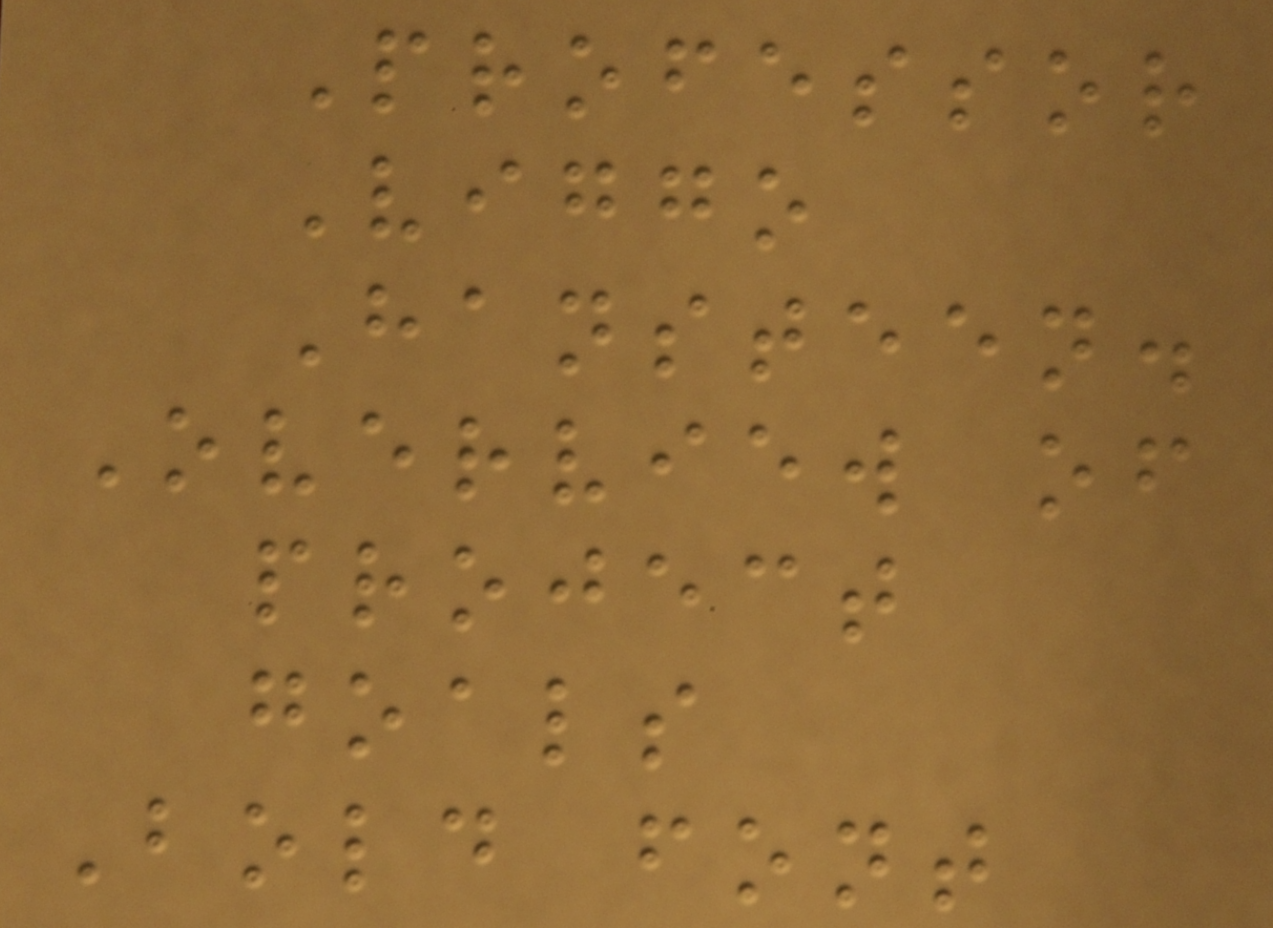Professor
Viggo
Hansteen.
Overview of
project
goals
Bold font
